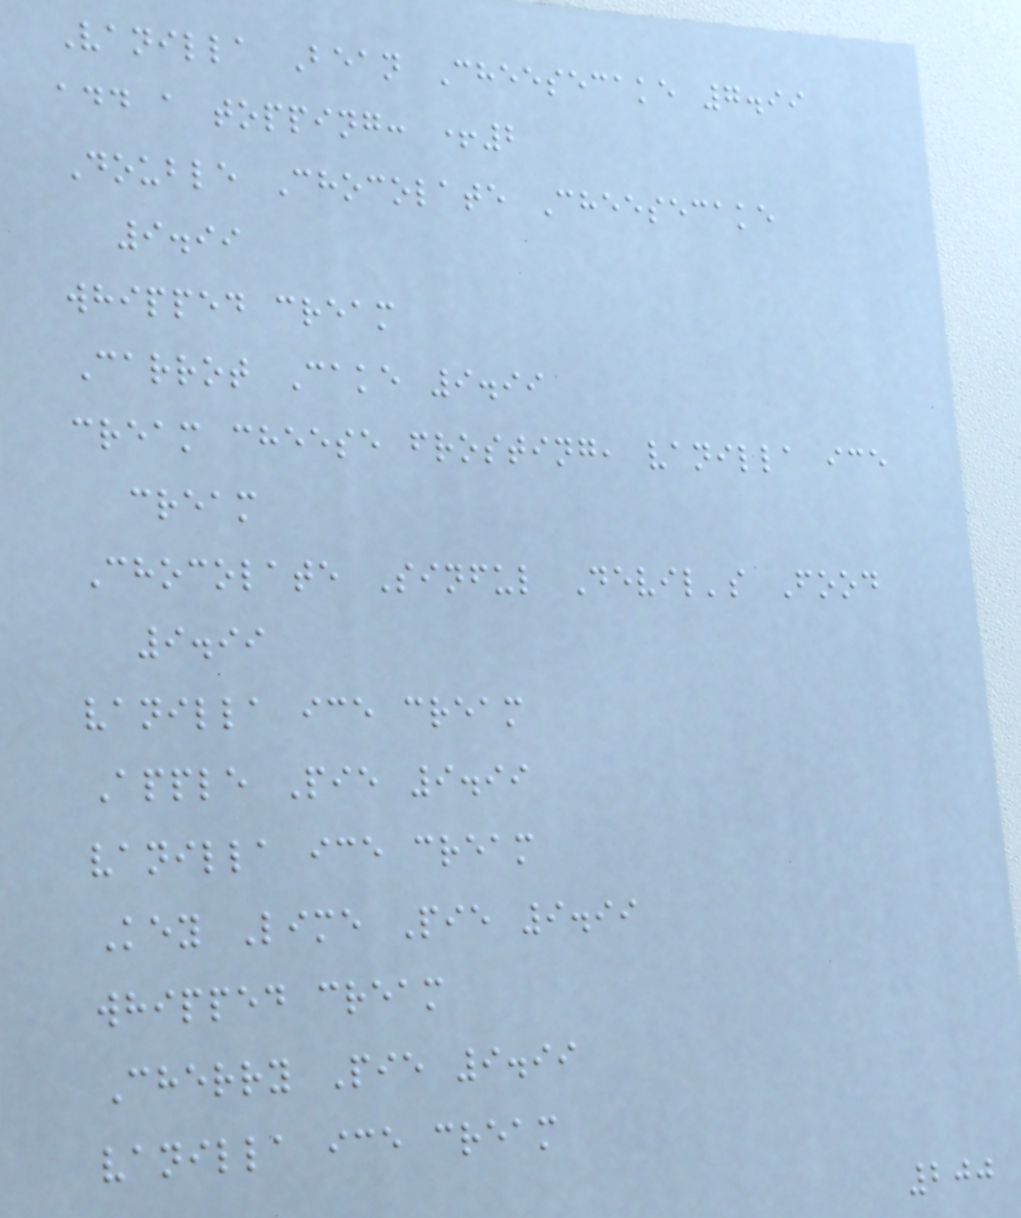Vanilla Bean Cheesecake 7.99
add a topping: +2
Double Chocolate Cheesecake
9.99
whipped cream
Carrot Cake 9.99
cream cheese frosting, vanilla ice
cream
Chocolate Sinful Devil's Food
9.99
vanilla ice cream
Apple Pie 9.99
vanilla ice cream
Key Lime Pie 9.99
whipped cream
Cherry Pie 9.99
vanilla ice cream
200
